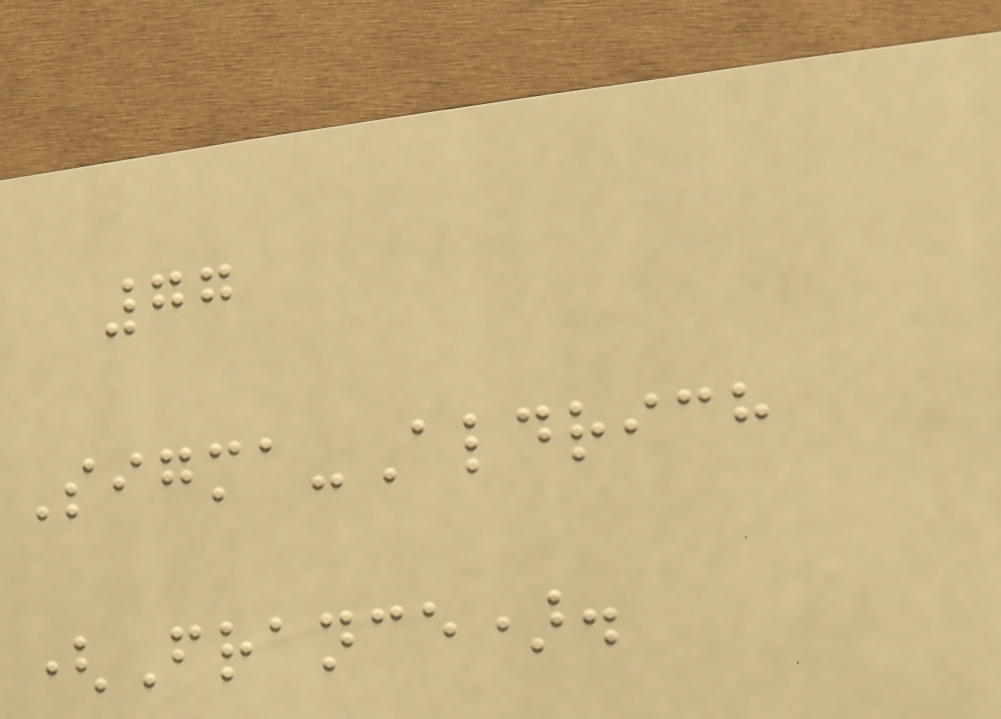77
Sigma-Aldrich
(France).
